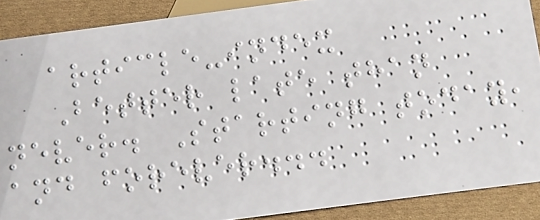article-index
Better late than
never. Starting today,
and forever...
